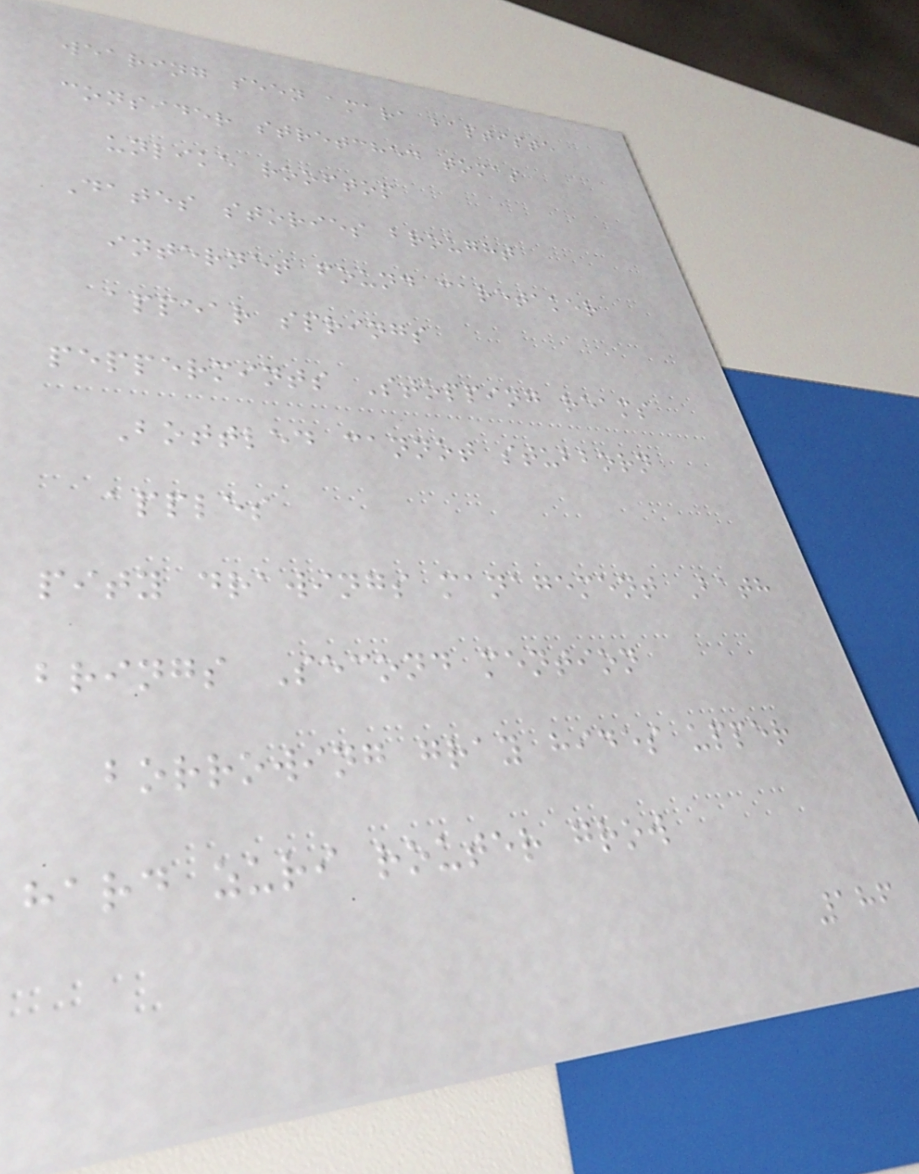wearing seen amara baptiste
consider stretched tomas
unlike rooftop
Dates stories brought
internet found caretaker
appear springs
peppermints Stopping reams
Bottled cannot stubborn
apples
pity drawings management Bath
brings Second mention
borrowing gray hides upper
hard zuri router grow
186
